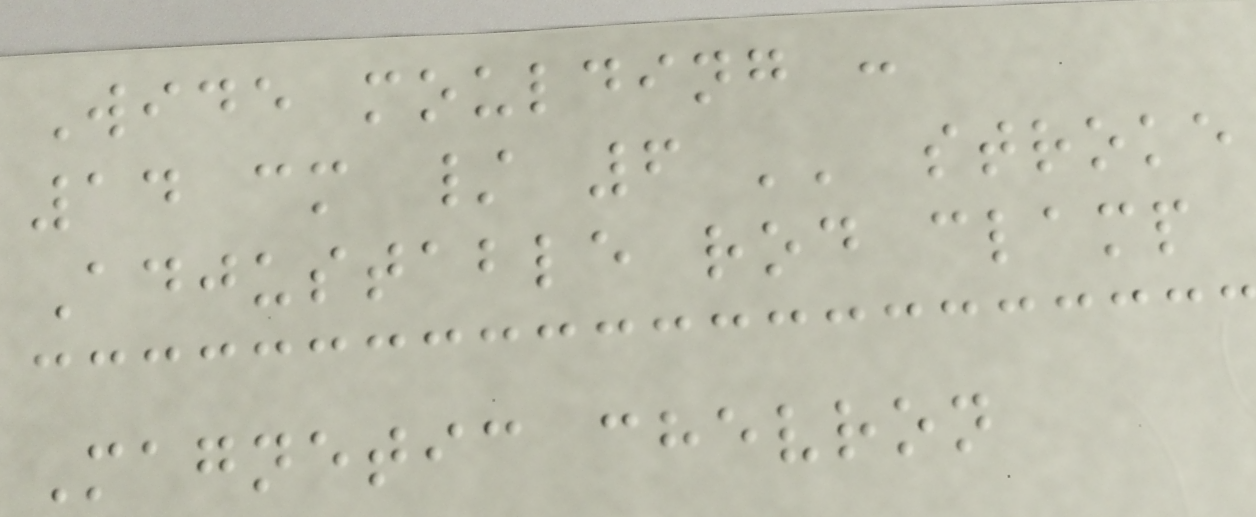Wide moulding :
14 cm / 6 '' stroke
Adjustable rod clamp
Magnetic chevron
